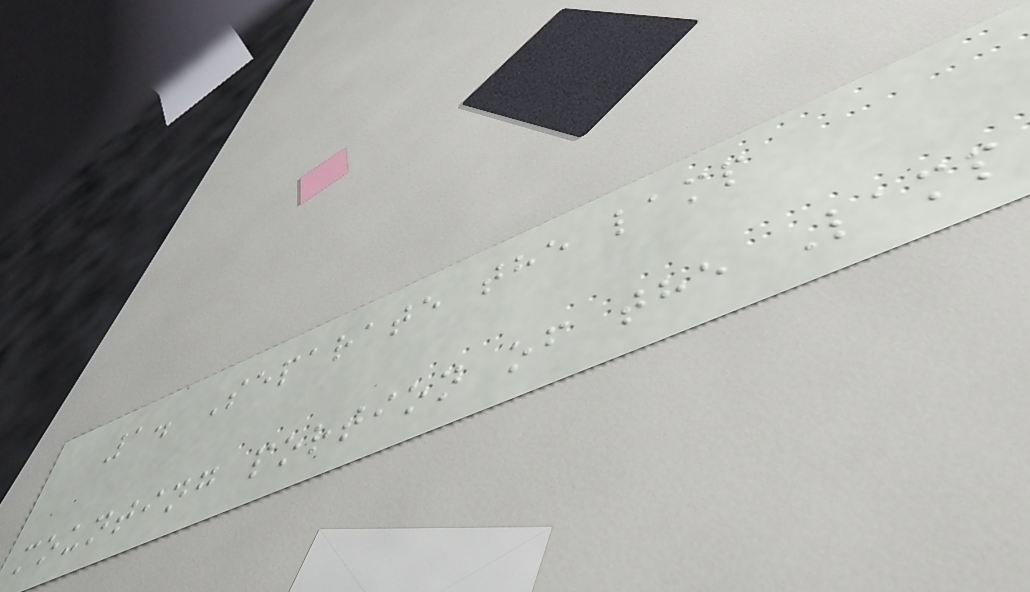1. Separate the lamp
mounting portion of the Lamp
